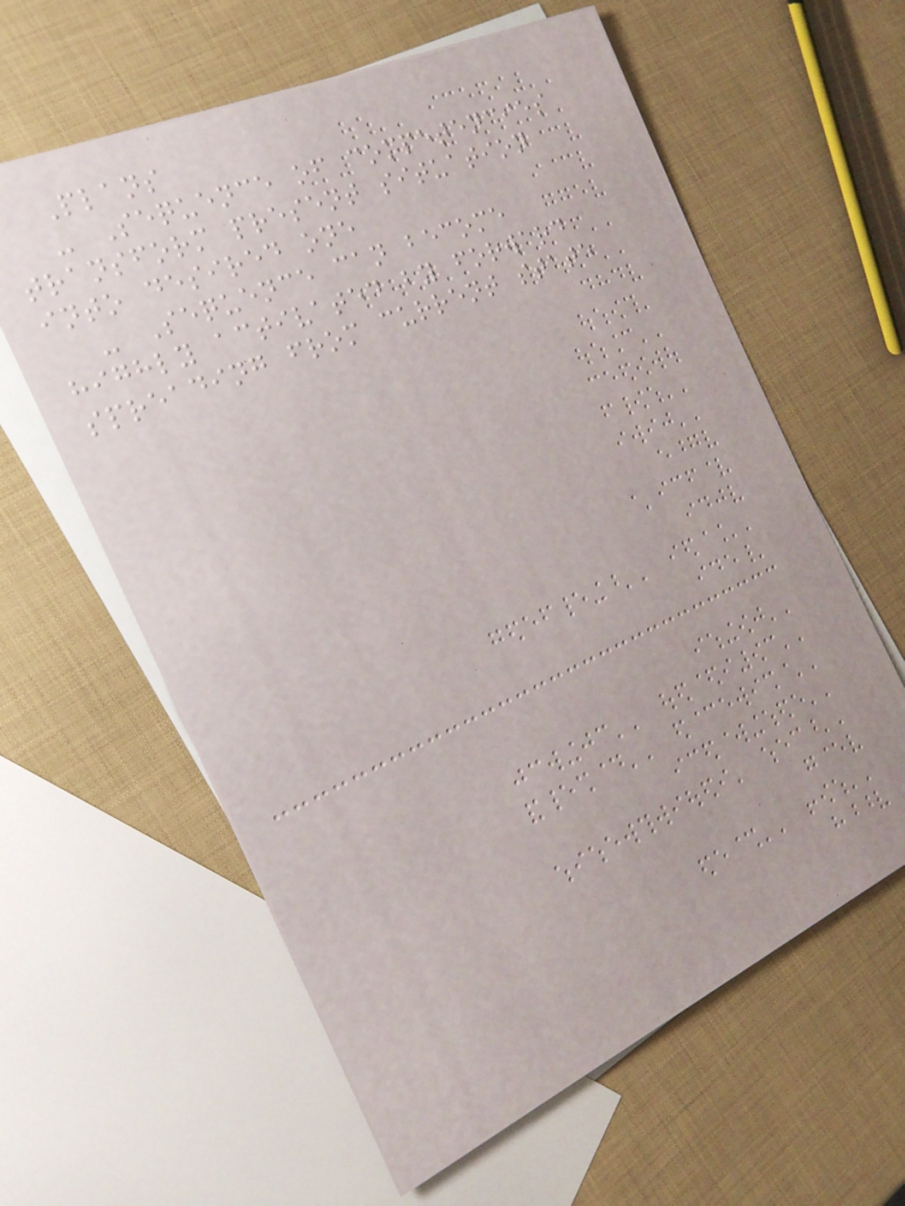Plans
- Sequence of competencies
transform present situation
into desired one
- Sequence can become
highly activated by forward
spreading from current state
